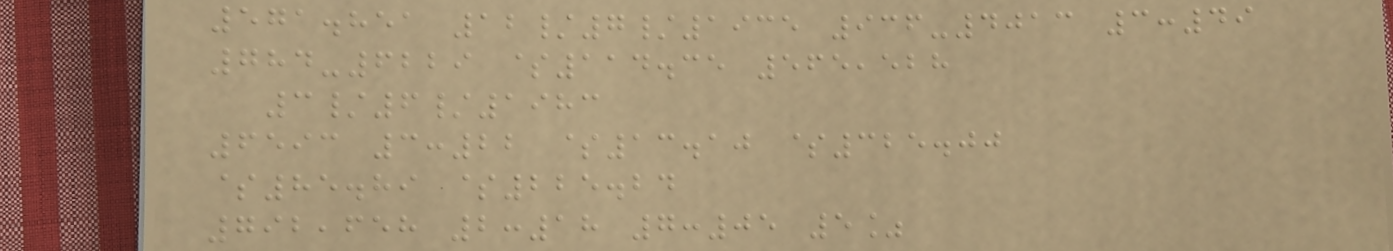571.851 12/7/1935 936-4013 3:49
784-6229 $114.35 565,528
3/6/1983
6593 3:22 $13.10 $325.00
$85.89 $225.24
792,658 2:18 7:05 5%
